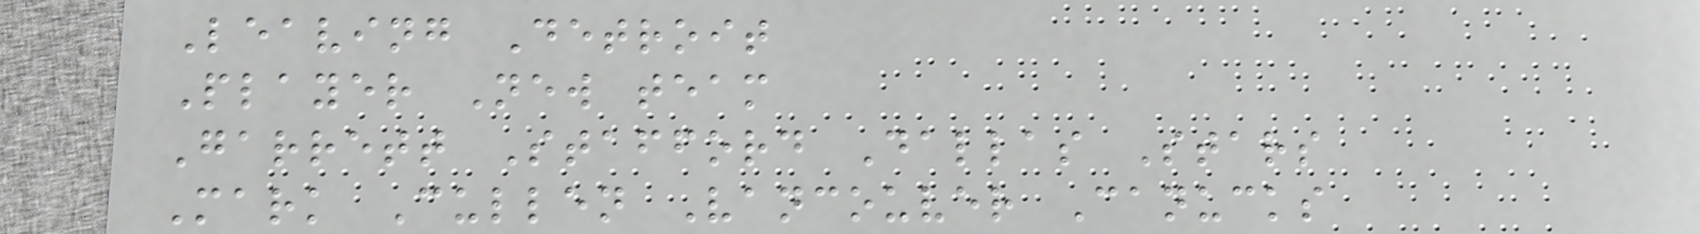Leaving Detroit
Player New team
Garrett Stafford Dallas Stars
Mark Cullen Vancouver Canucks
